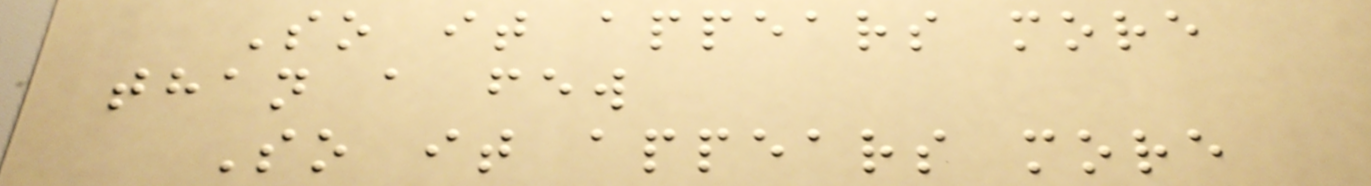So it appears more
than a few
So it appears more
